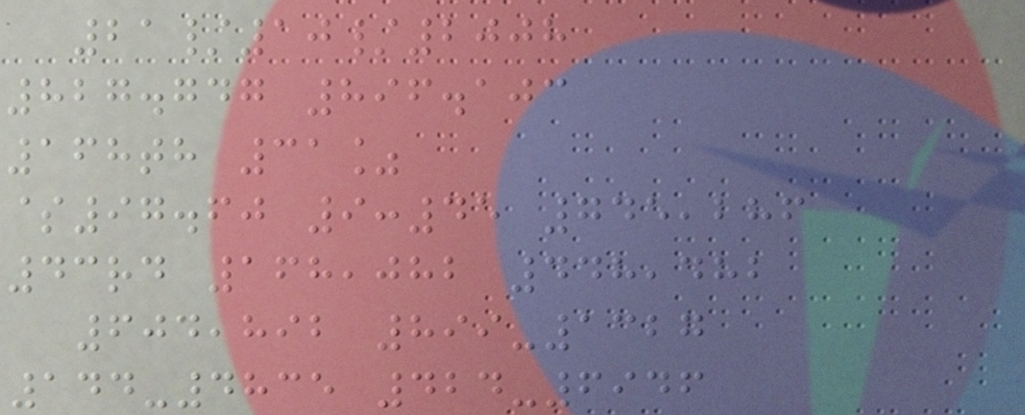21/10/2008
827.747 896.103
168th 31%
$97.60 9:45 745,286
43rd 168,082 448,482
604,892 899-1327
144-4835 424-6946
